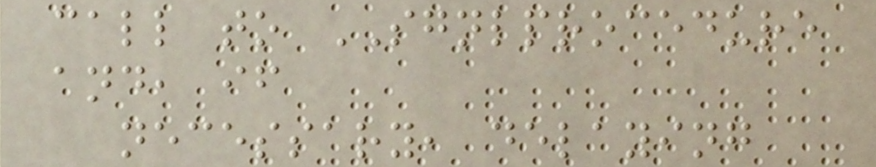call to SGNLPROCEDURE
and, if
necessary, delaying
